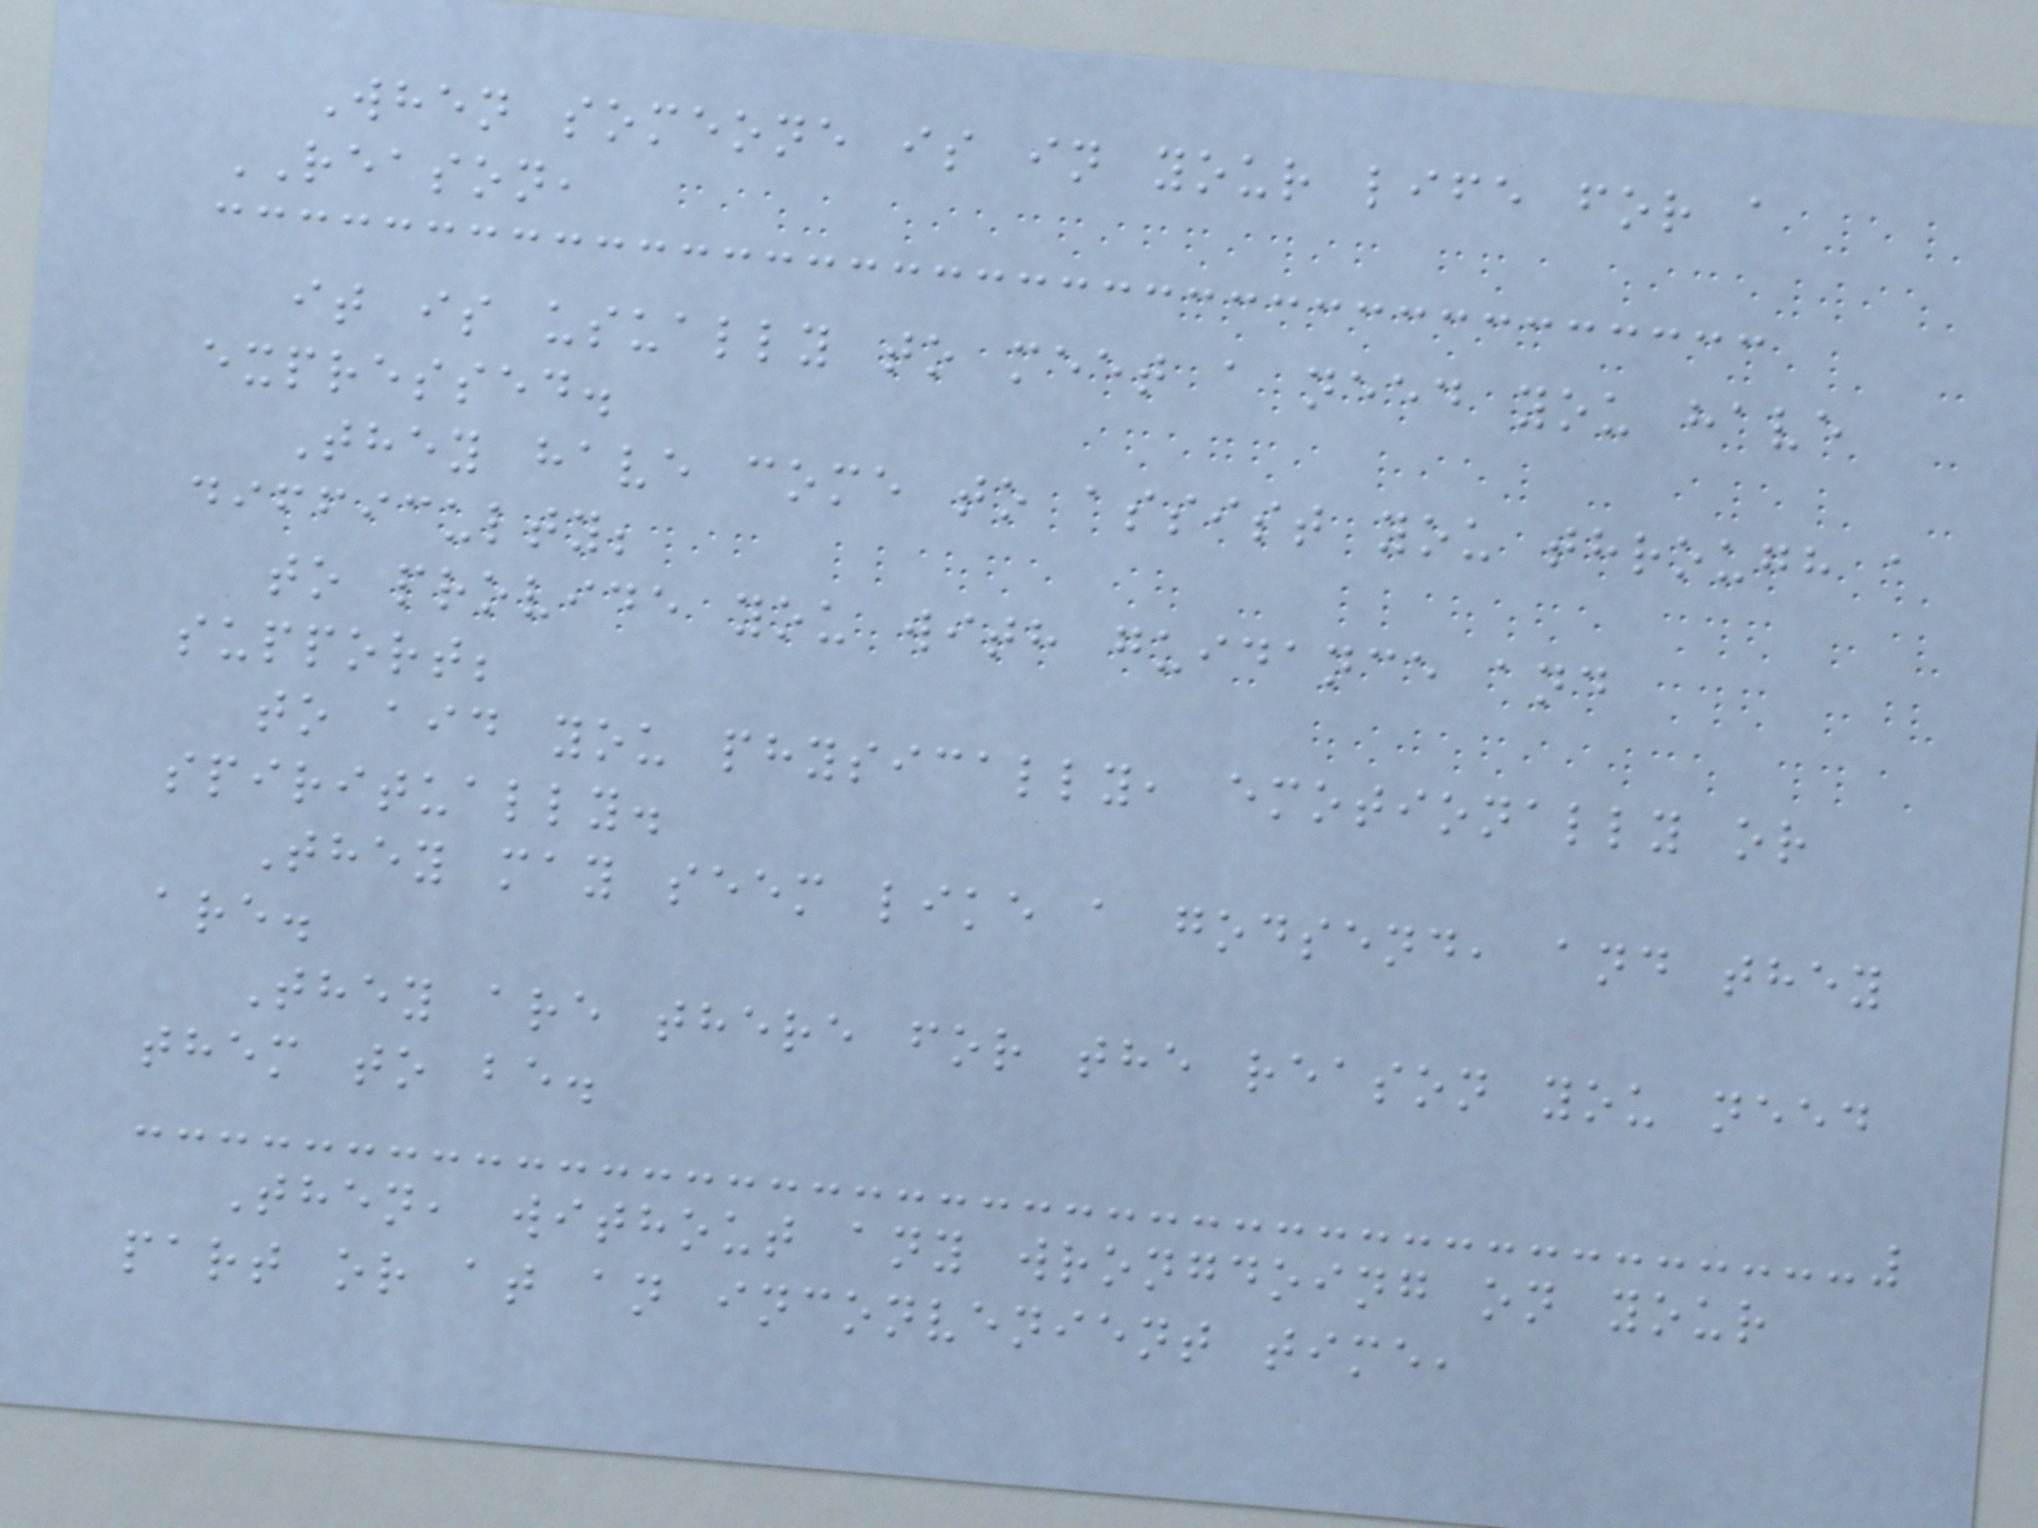When someone is in your life for a
REASON,
it is usually to meet a need you have
expressed.
They have come to assist you through a
difficulty;
to provide you with guidance and
support;
to aid you physically, emotionally or
spiritually.
They may seem like a godsend, and they
are.
They are there for the reason you need
them to be.
Then, without any wrongdoing on your
part or at an inconvenient time,
